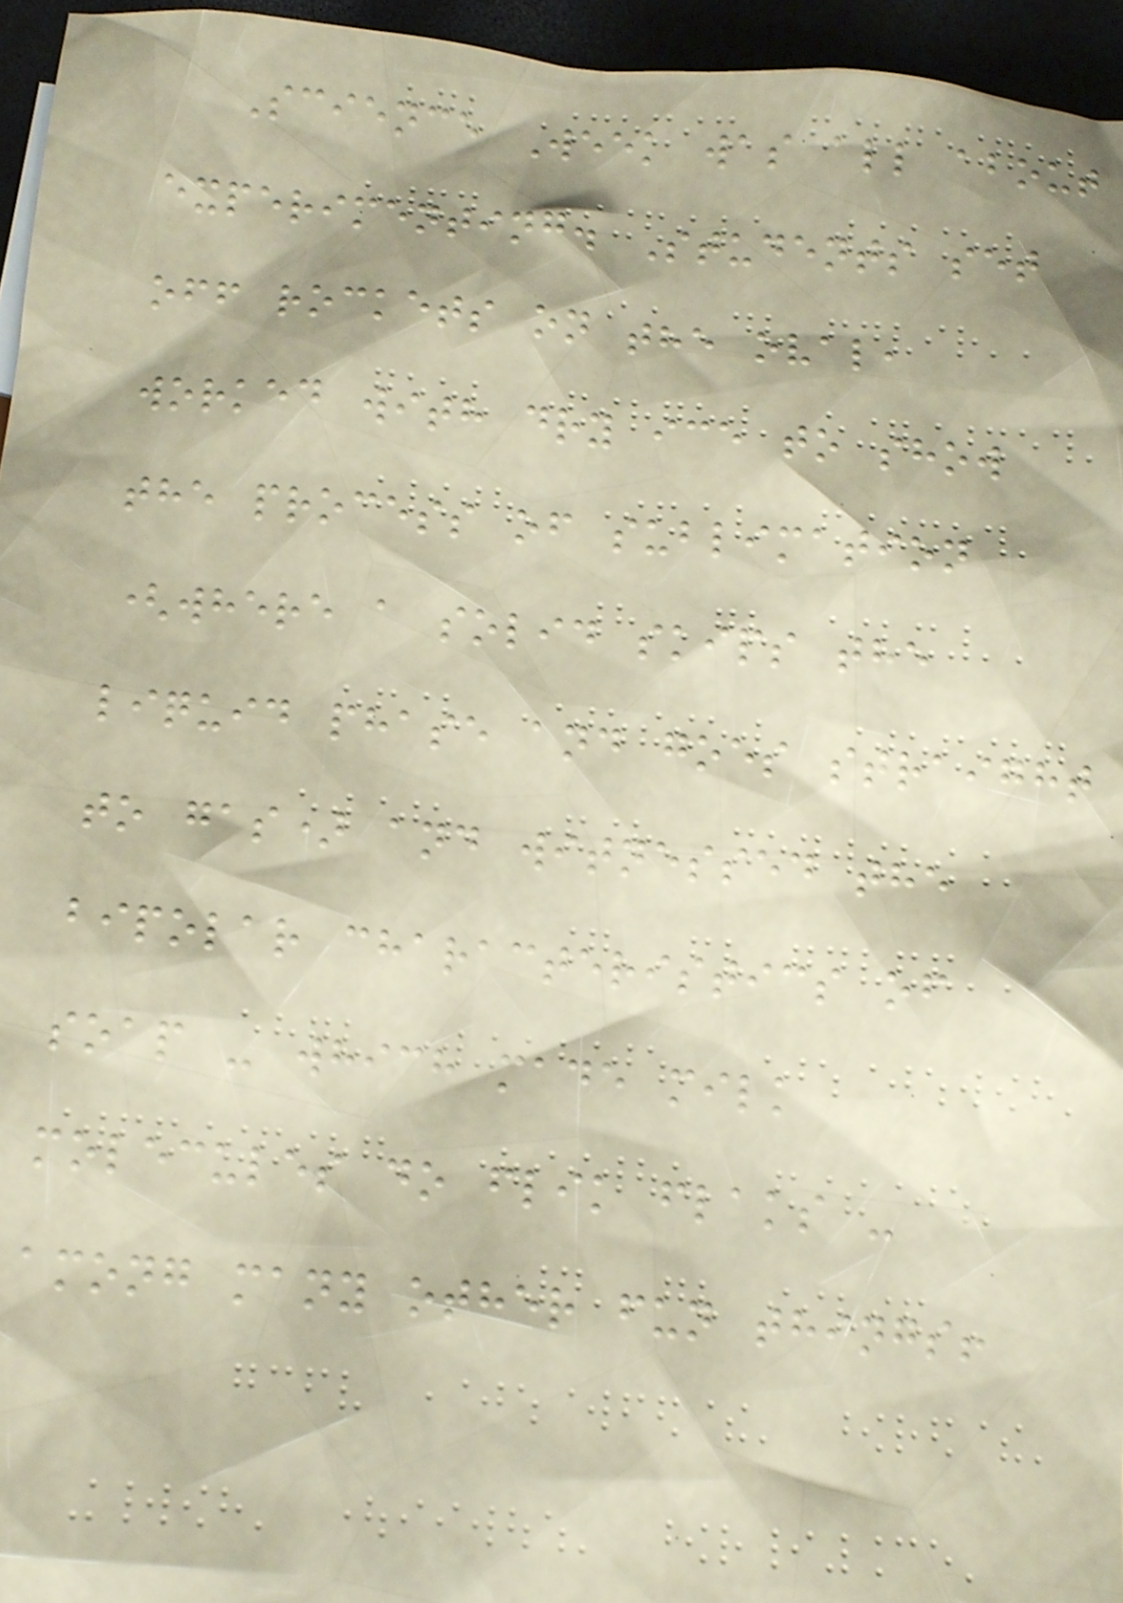Science Week was all about
experimenting. Students set
off rockets on the oval,
worked with dry ice to show
the process of sublimation
(where a solid skips the
liquid phase and goes straight
to gas) and witnessed the
bipolar characteristics of
soap - which made milk
molecules do flik flaks -
among many other fun things!
